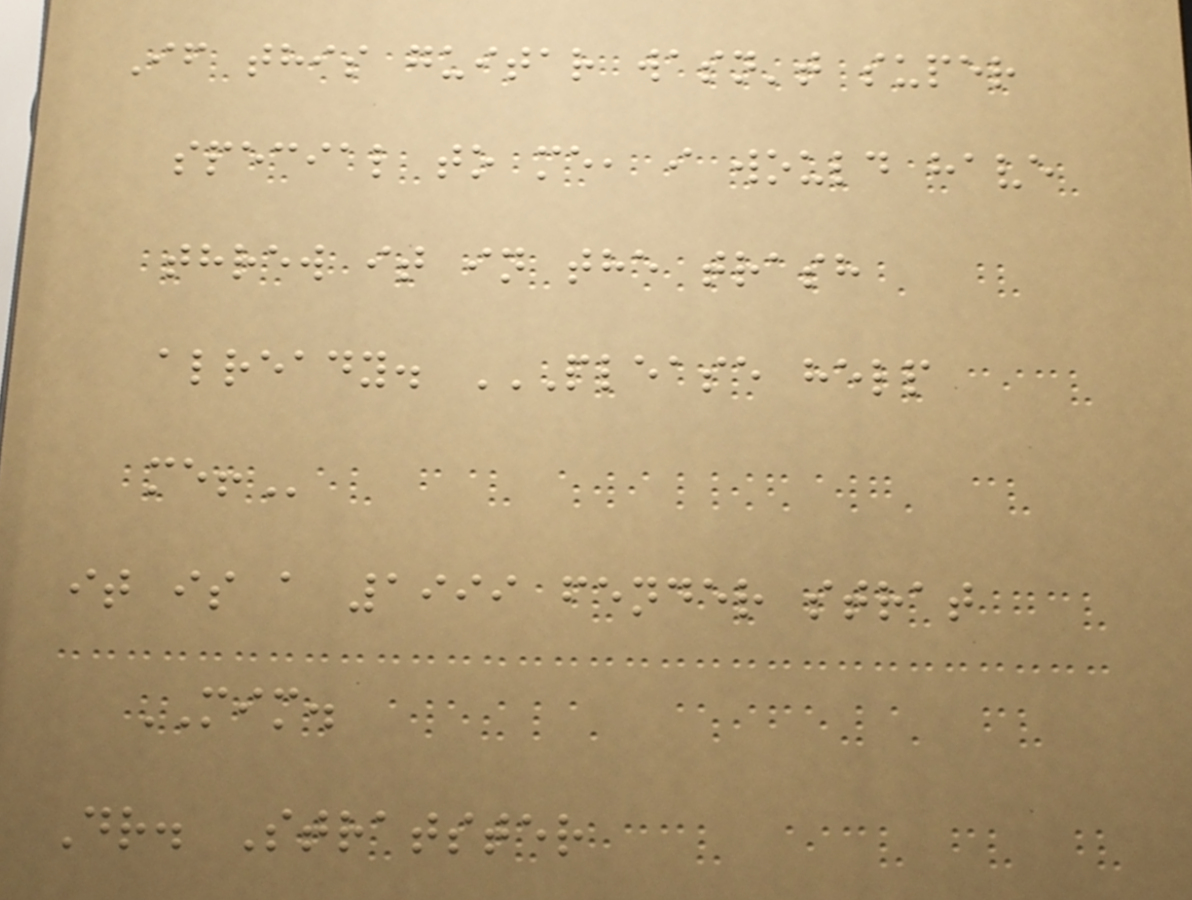If this guitar wasn't super
special to me, i would have
threw it in the trash
already. PLEASE HELP
ME!
it is a 1999 fender strat
MIM.
Dr. Stratster
